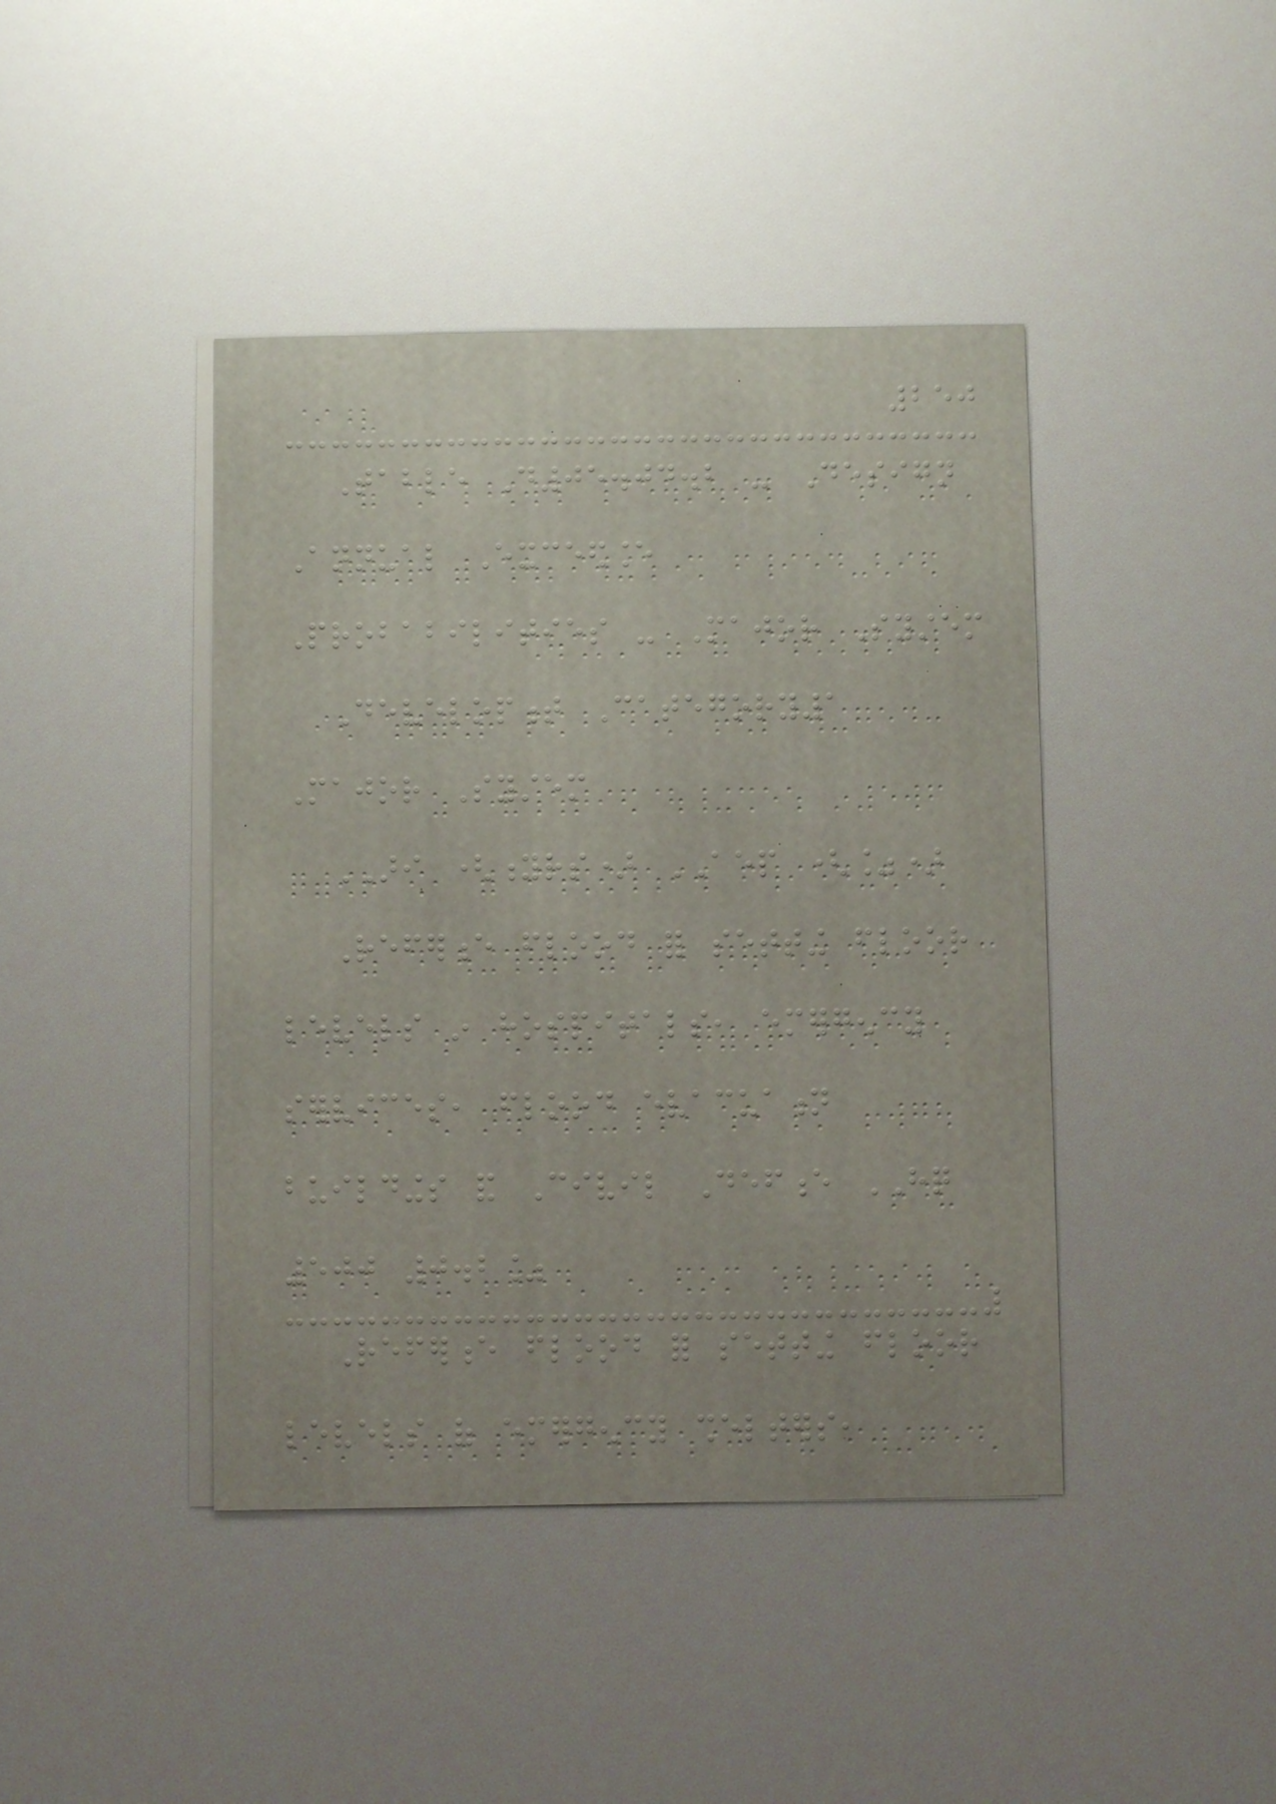250
Table D05.04.2 - Design
Annual Exceedance
Probabilities - Major System
Development Category1
Major System
ARI (yrs) AEP (%)
Reference flood for setting floor
levels in hospitals, emergency
services, flood evacuation
buildings and Civil Defence HQ
500 0.2%
Reference flood for setting floor
levels of emergency shelters,
